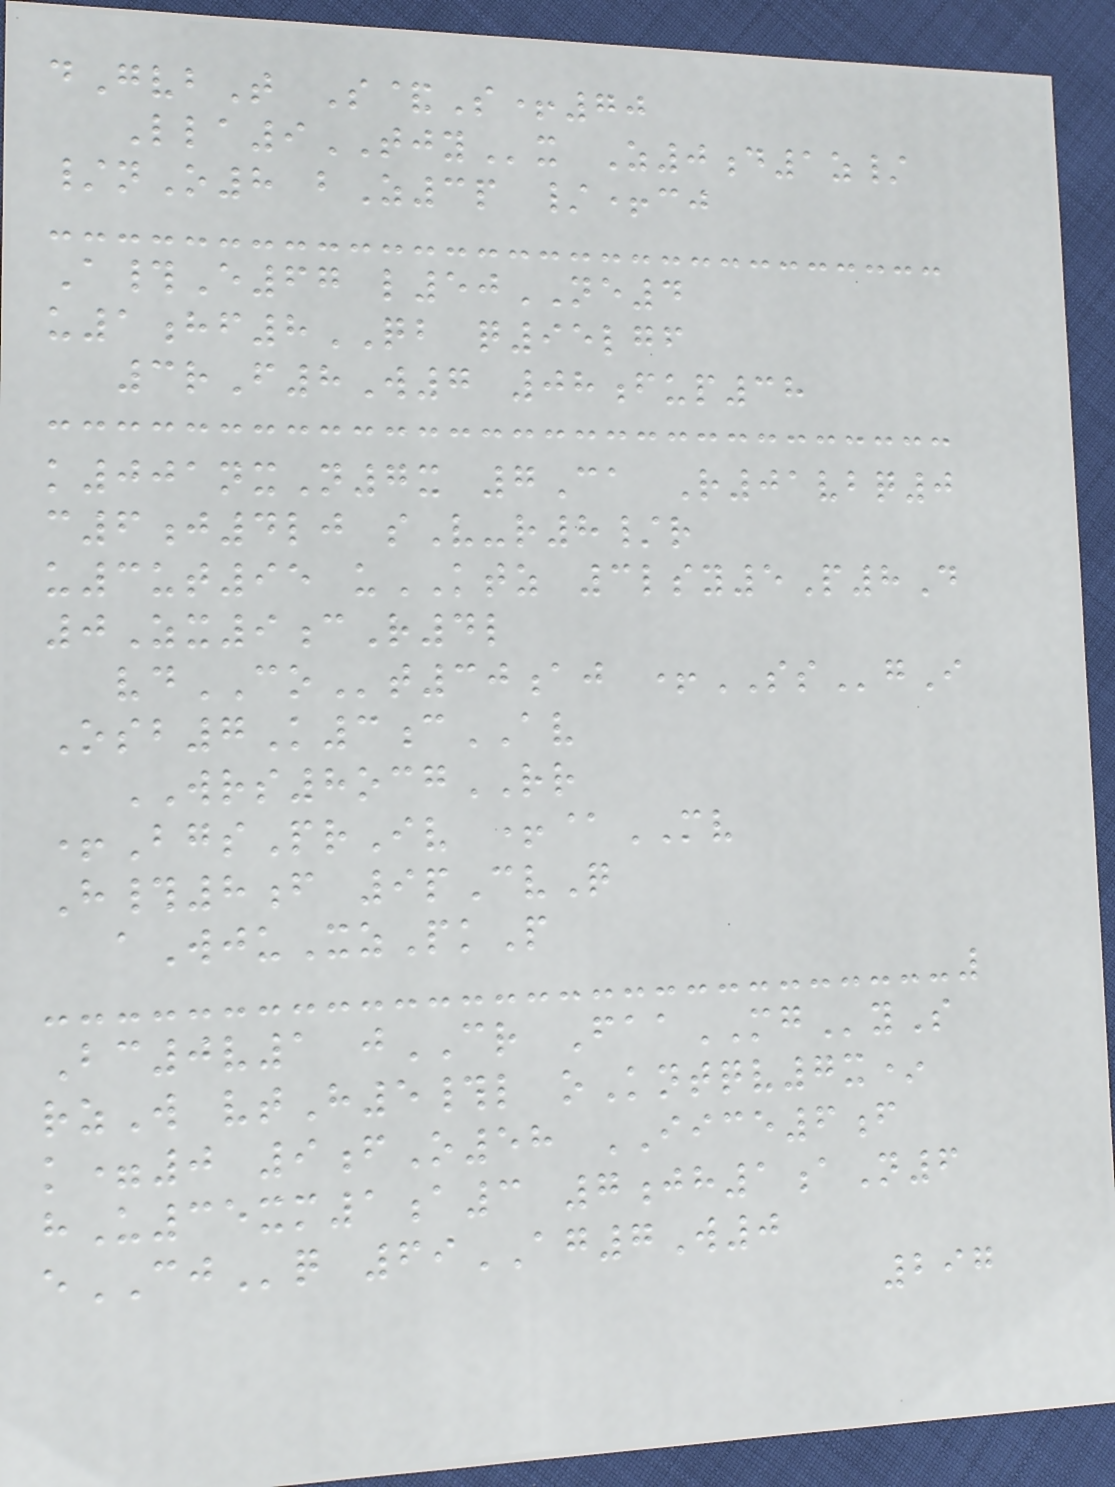dGvbT S&S+70
Lla9TJYx Z0d1z/
/nO8 bZ3p /+cj
A#E67 l50NE4
u1hf8QB q95lgf
3rF8W7 08fup38
k001nxN7x 7Ca R01vbq0
c6j4lj sV-r8/r
u3ut95 uKTZ 3lsy5P8D
0Zx9cR4l
vdCOt30aj +SSgI
Osb7K3cAV
WRS8ocgRR
+BgsPrIv +@MV
H#8f 9pCvQ
aWjuXzPkP
Bc0v1 jCR FaaMGyS
rzW vtH5#l oKntqv7x*
k=0 9fO58 IICE6f
hU35xm1a3 7jh1aN6
eCJq 69AG7W0
297
